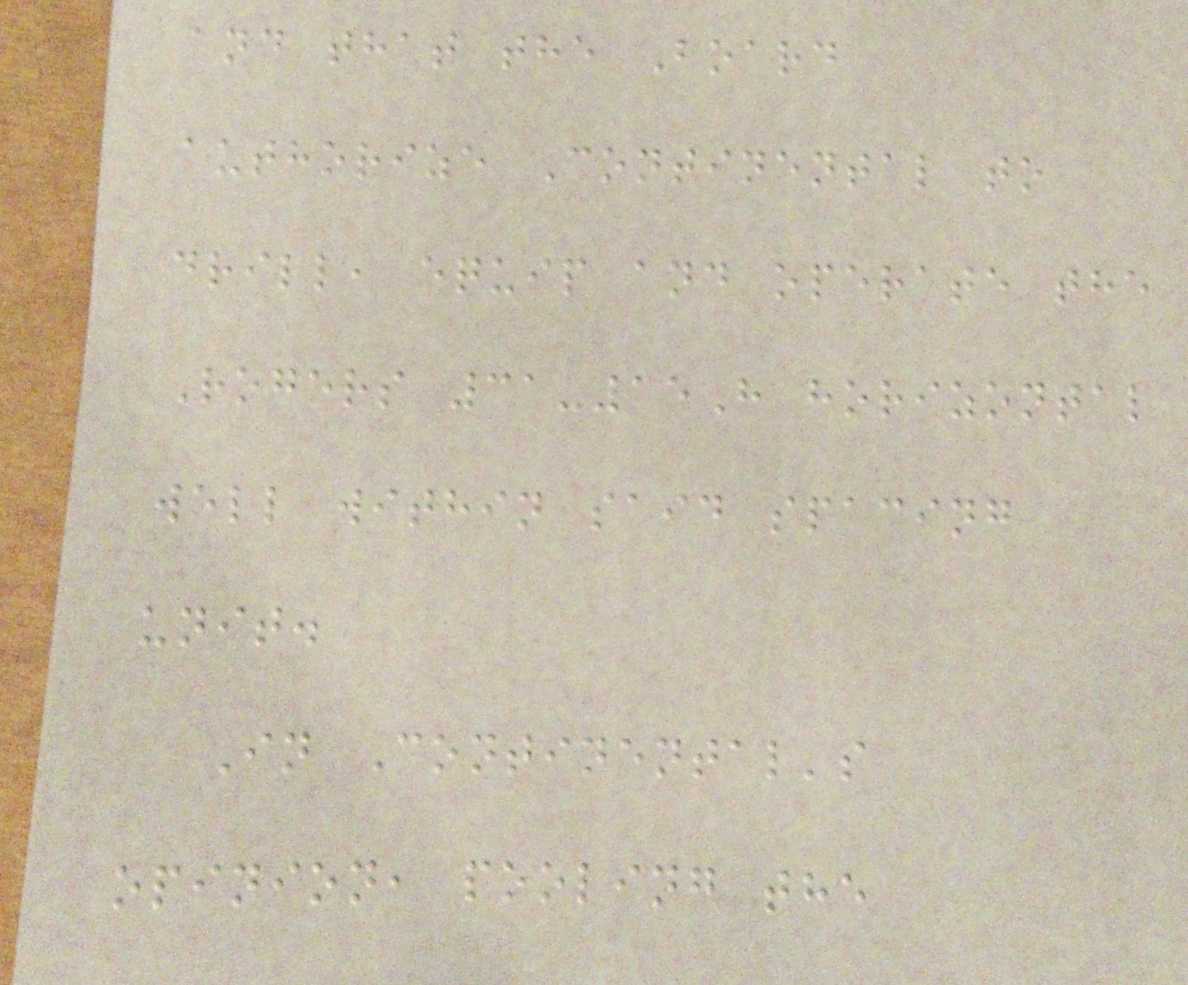and that the Board
authorize Continental to
drill, equip and operate the
Rogers 31-15H horizontal
well within said spacing
unit.
In Continental's
opinion, pooling the
